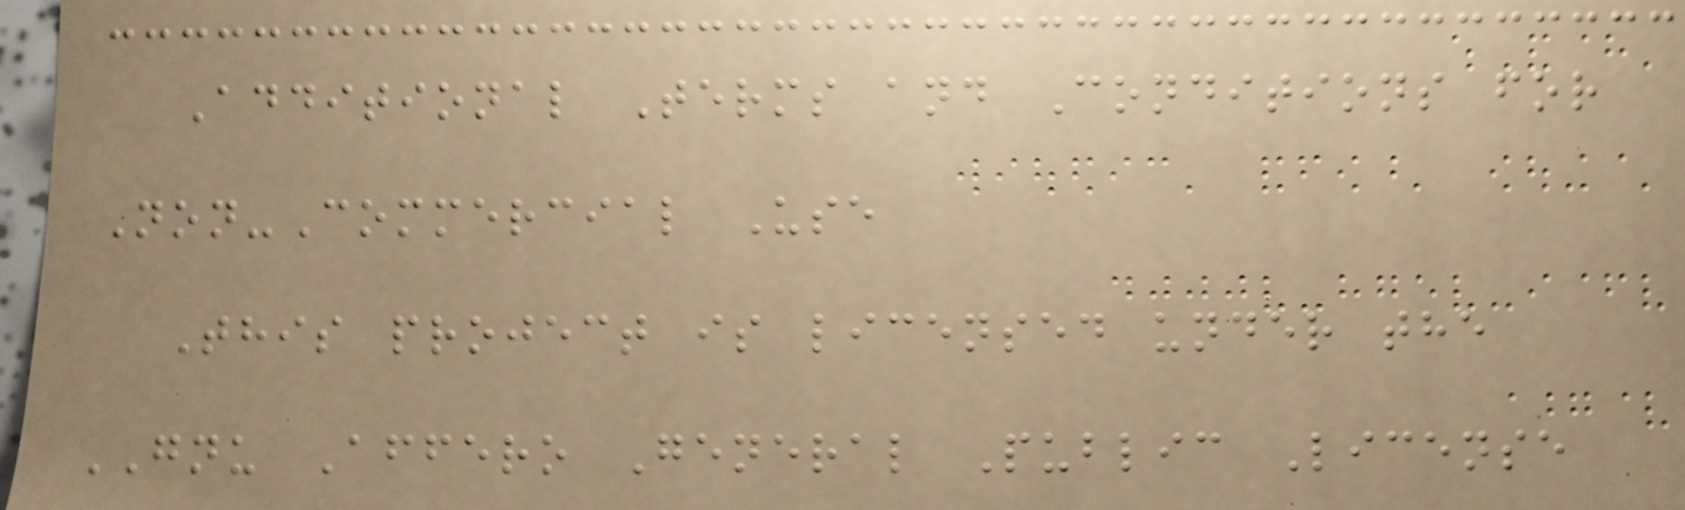Additional Terms and Conditions for
Non-Commercial Use
This project is licensed under the
GNU Affero General Public License
